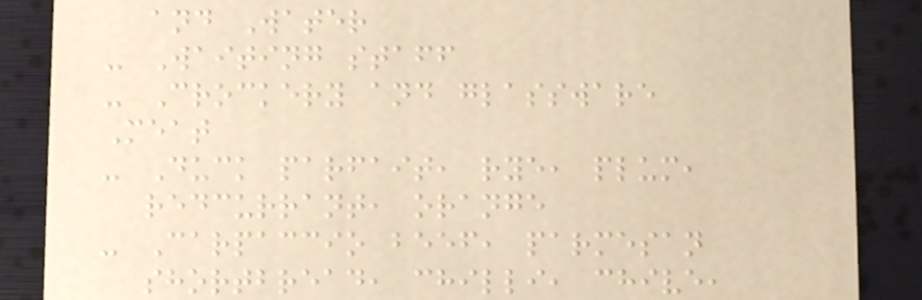and Water
- Waiting staff
- Crockery and glassware
Meat
- Duck parfait, rye, plum,
redcurrant, orange
- Carpaccio beef, parmesan
shortbread, chilli, chive,
